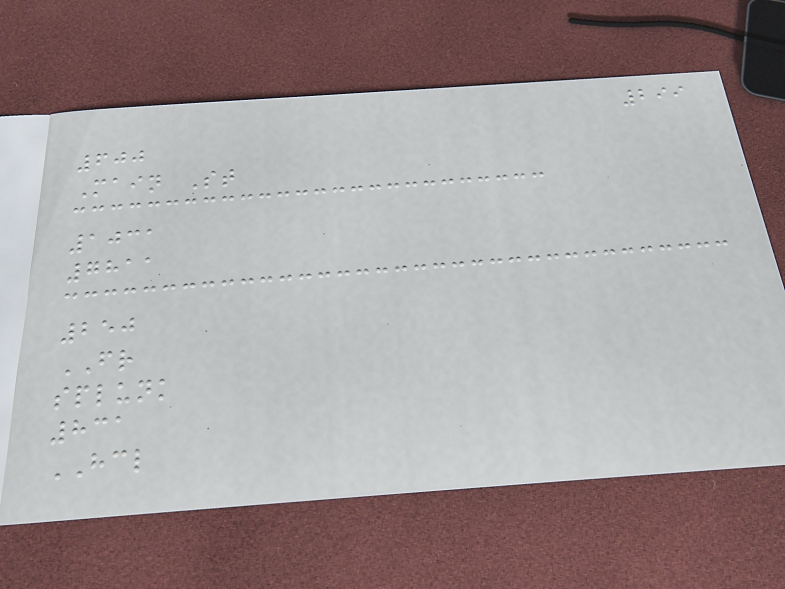299
600
Main St
1031
7811
250
FR
splunk
831
HCL
